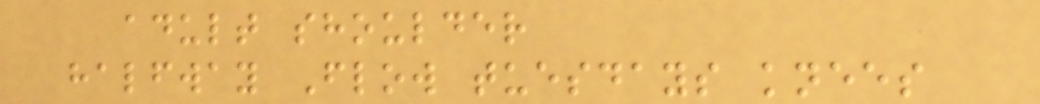adult shoulder
halfway Flow tuesdays knees
